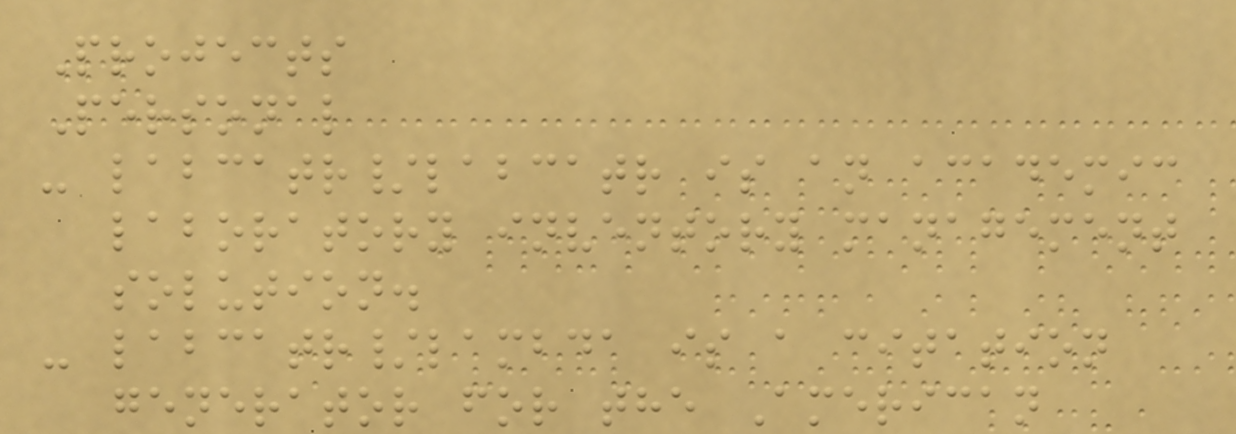Projects
Personal
- labcatr/labcatr is an academic
laboratory inventory management
solution.
- labcatr/lambda is a citation
generator for the American
